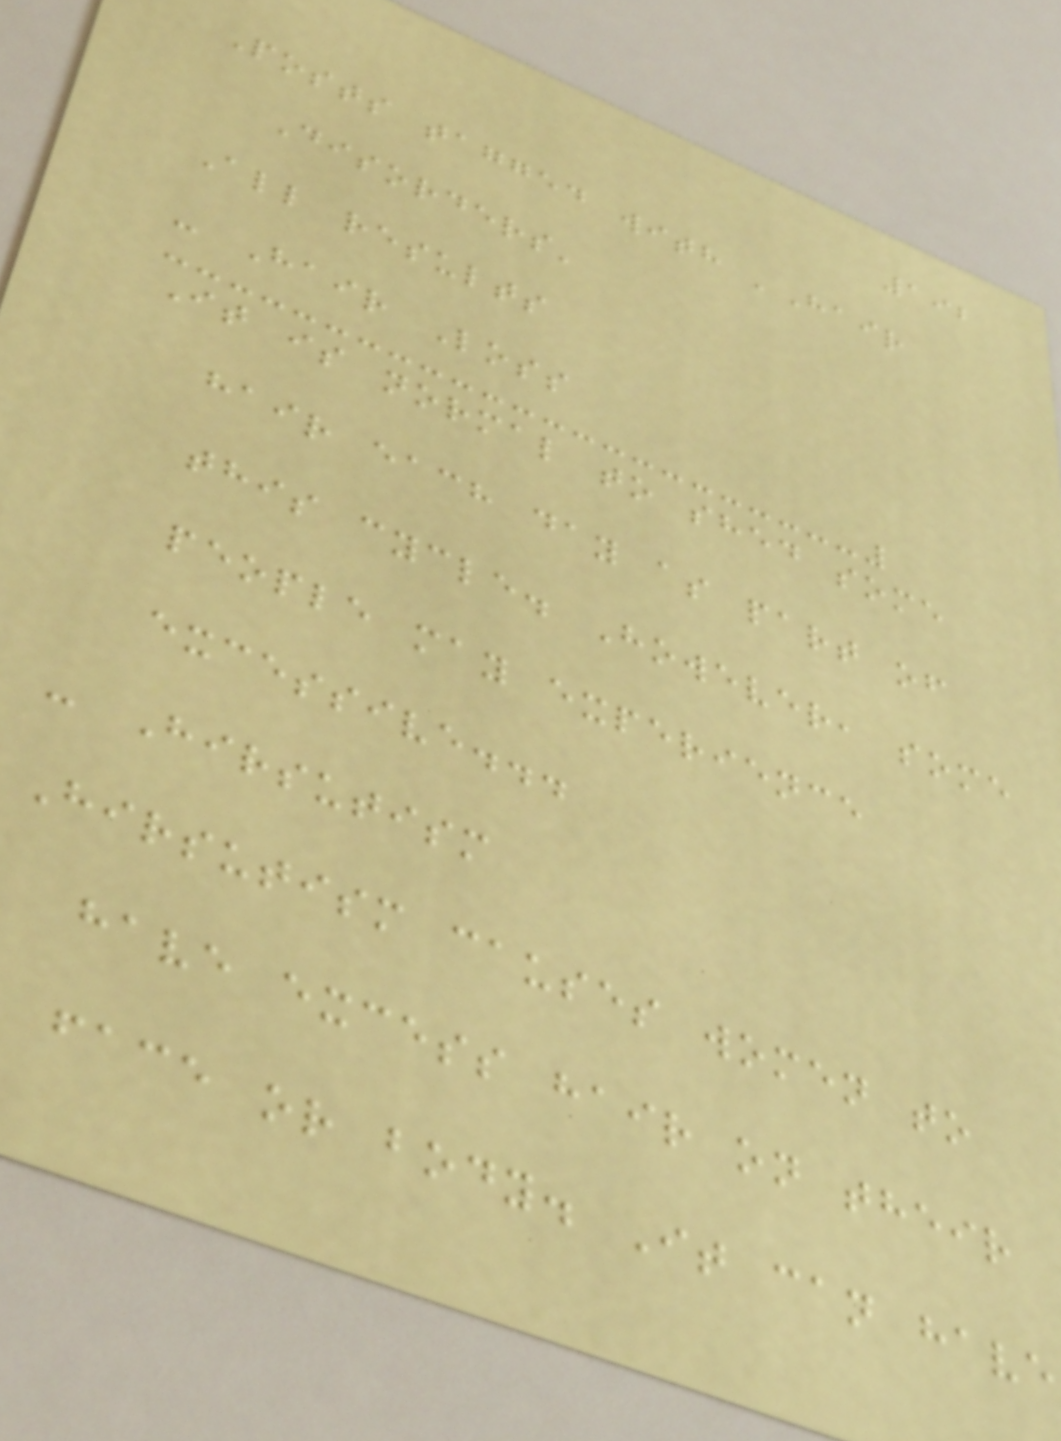192
Posts tagged with 'Hair
Disorders'
All results
- Hair Loss
It is normal to shed some
hair each day as part of
this cycle. However, some
people may experience
excessive...
- Hirsutism
Hirsutism causes women to
have excess hair on their
face or body. It can have
